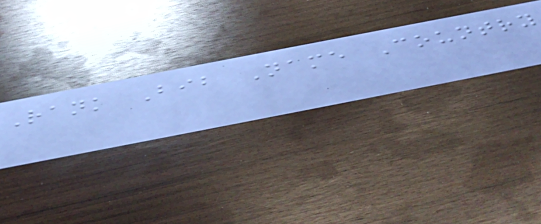Rank Bib Name Country
